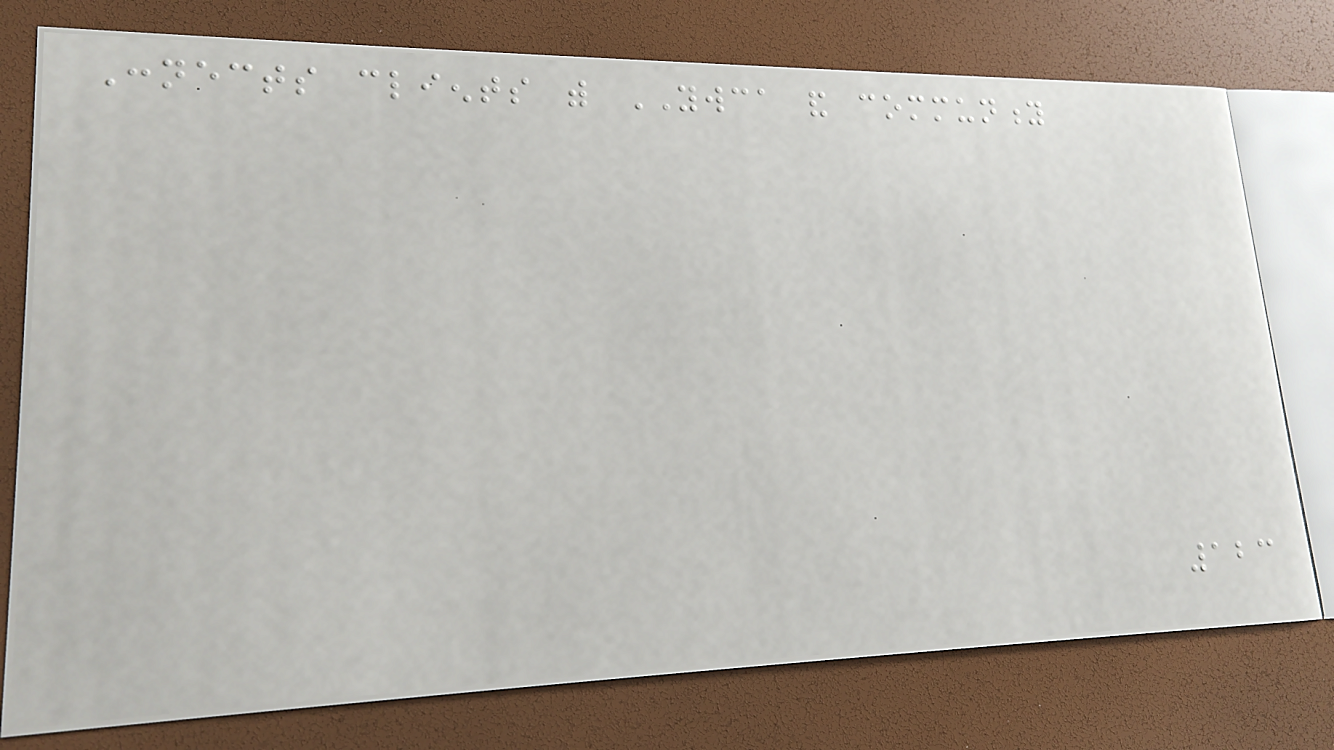Connects clients with YWCA and community
123
